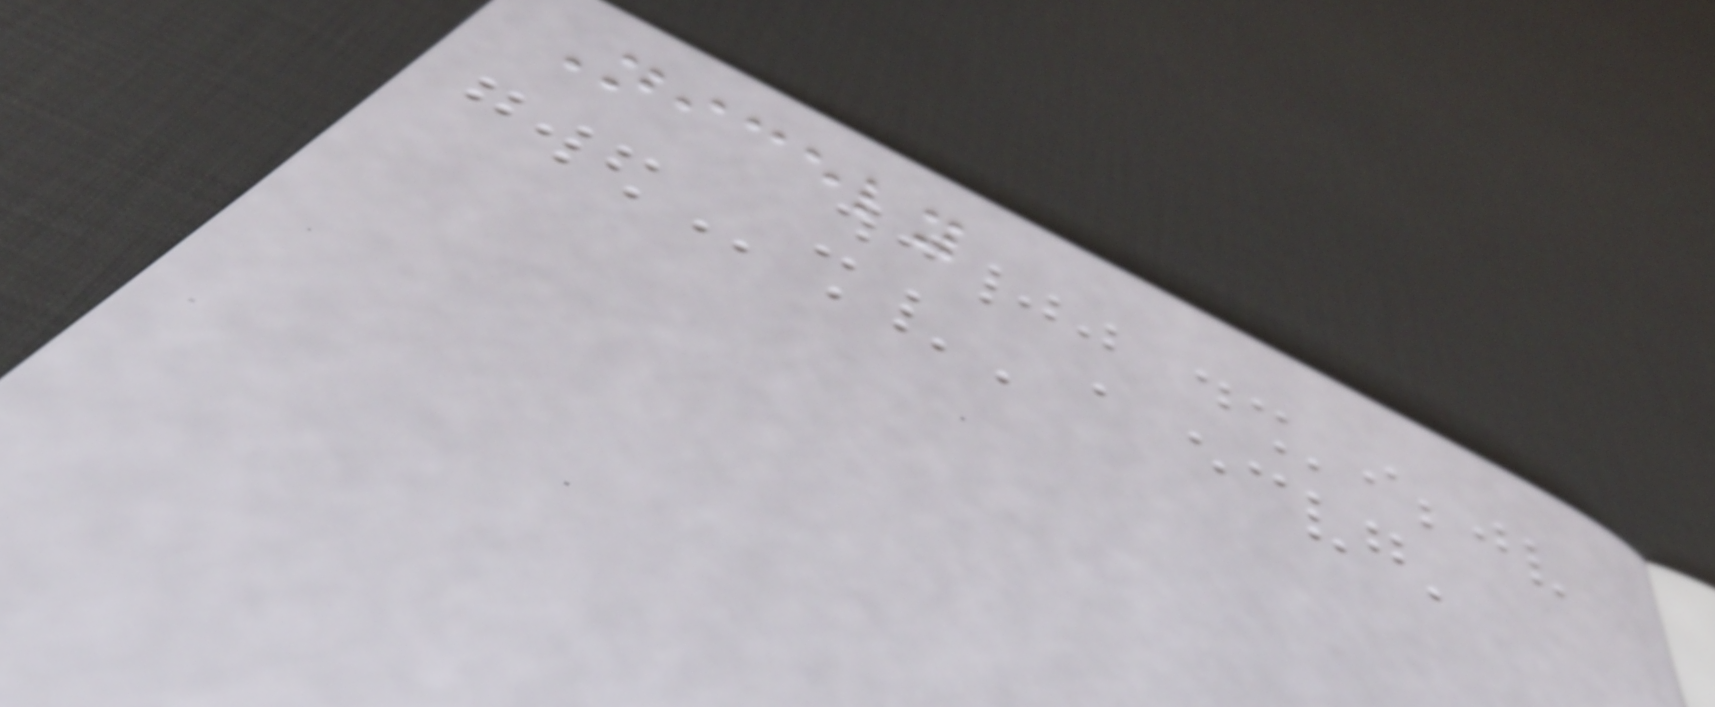Nicely
